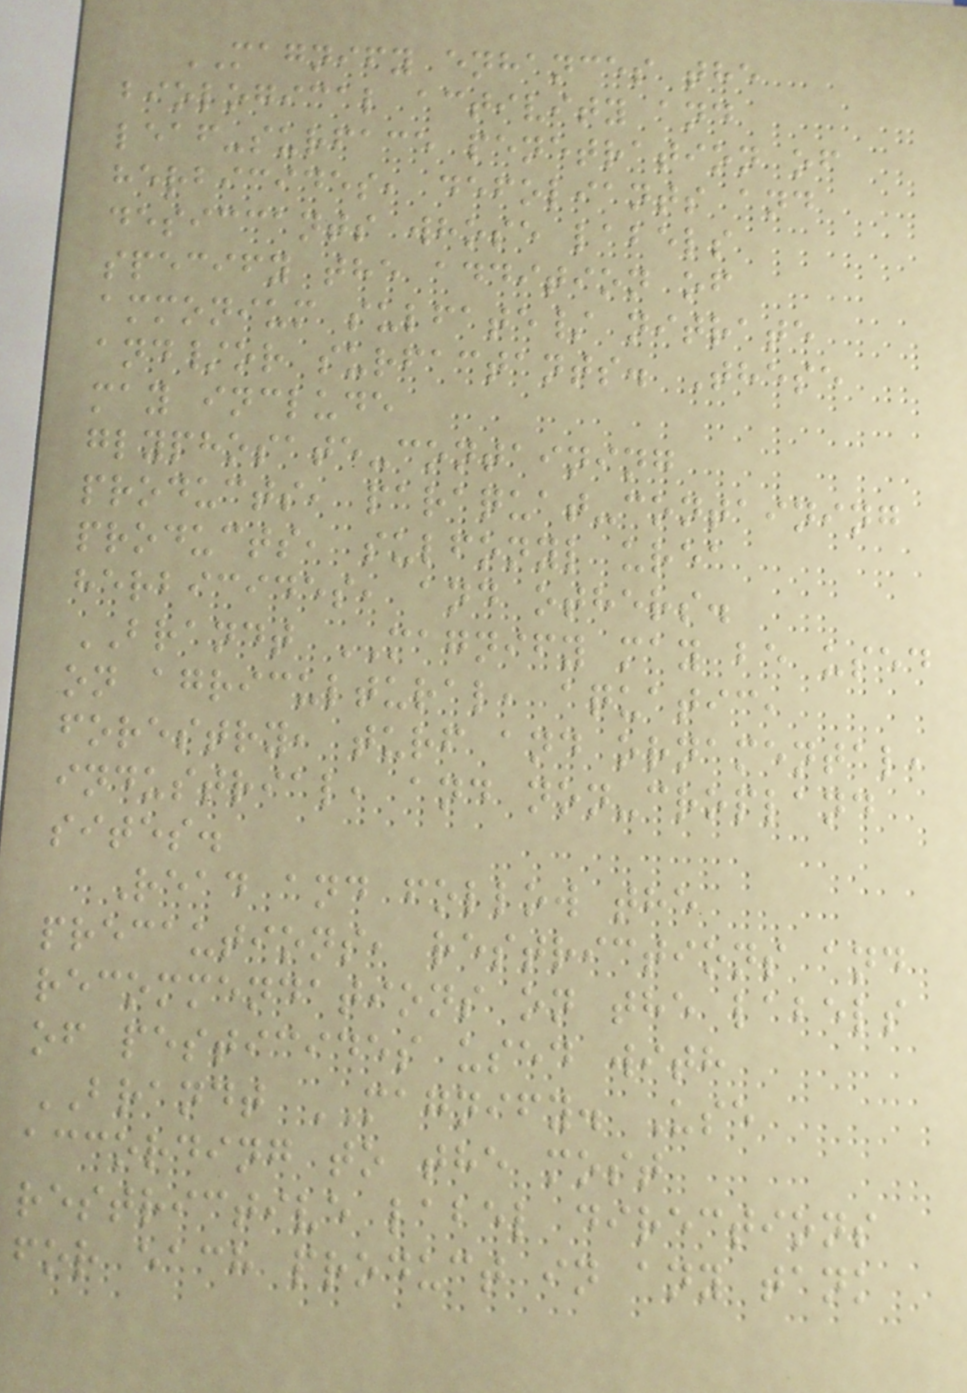MAGNIFY enhances the
biological activity and
leaf-surface penetration of
herbicides, defoliants and
desiccants whose labels
specify the addition of
ammonium sulfate/ nitrate
and/or surfactants. These
may include
glyphosate-containing
products, paraquat-containing
products, sulfonyl urea
herbicides, and others.
BRANDT MAGNIFY may be used
on agricultural, aquatic,
forestry, turf and ornamental,
industrial, and non-cropland
sites.
Read and follow the
precautions, restrictions and
recommendations on the labels
of pesticides used with
BRANDT MAGNIFY. Use
according to the most
restrictive label directions
for each product in any tank
